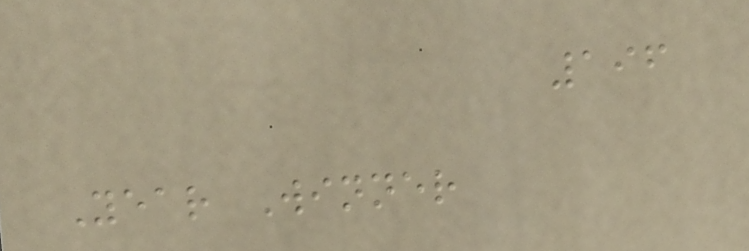196
Year Winner
